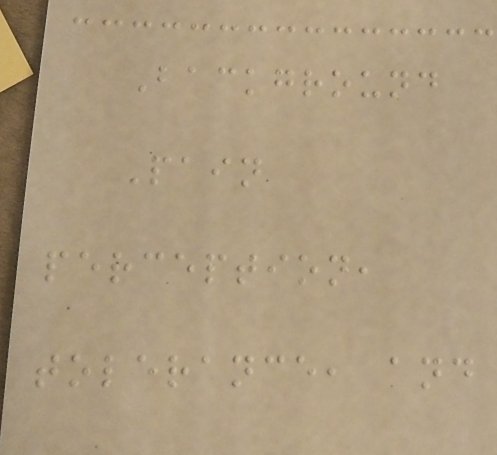Background
Pain
perception,
tolerance, and
